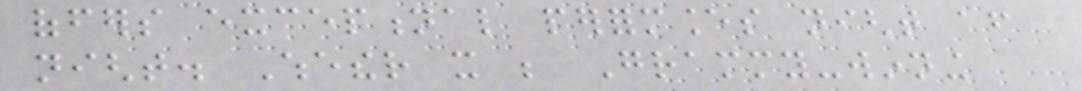offers exceptional performances night after
night. Whether it be Grammy-winning
